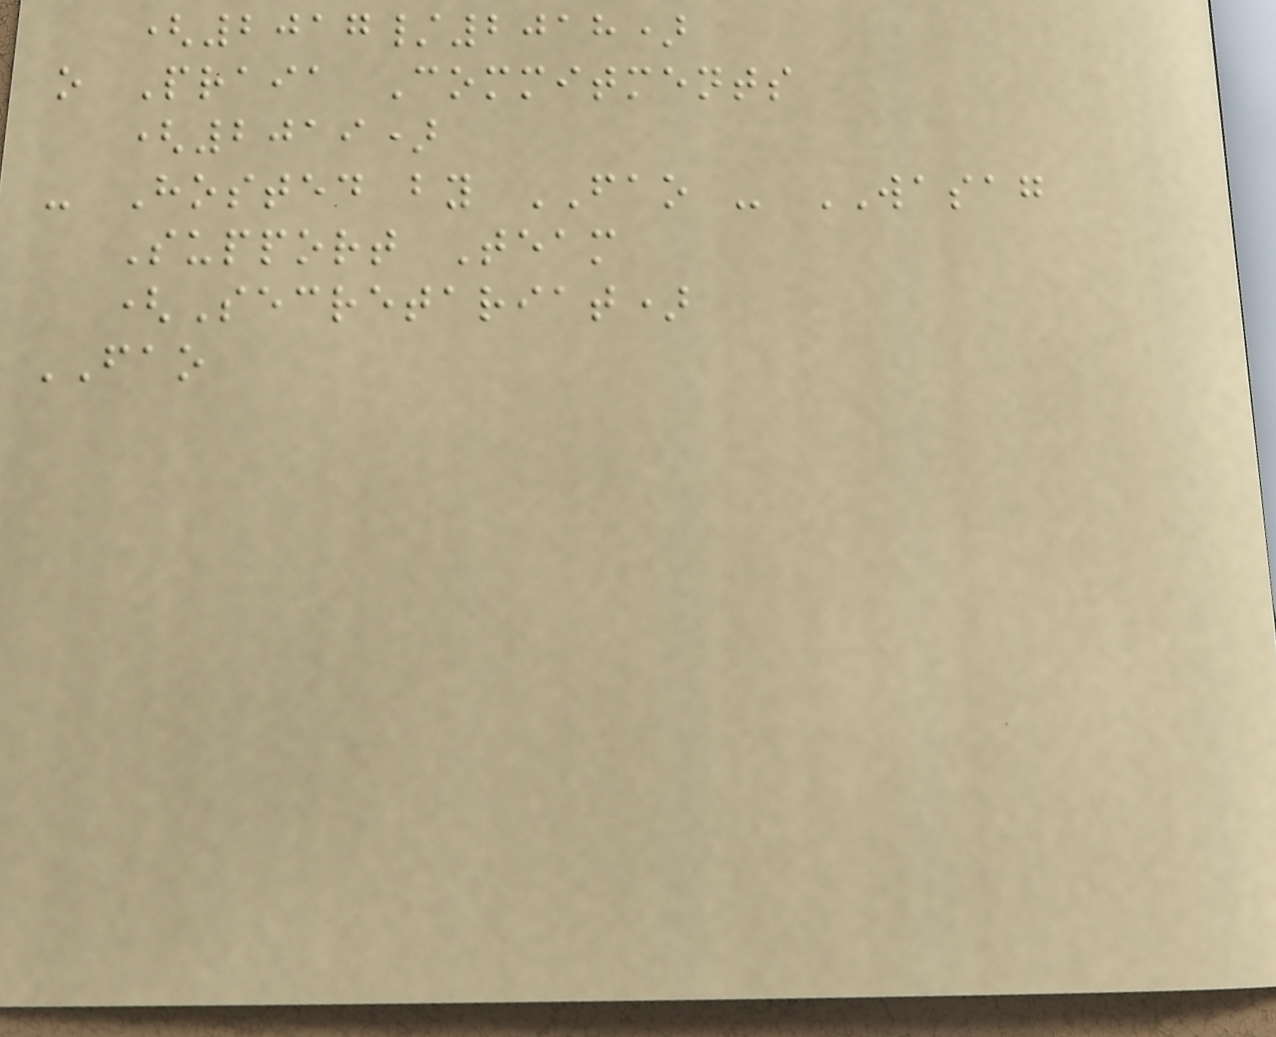(2017/2018)
o Praia Commitments
(2019)
- Hosted by FAO - WASAG
Support Team
(Secretariat)
FAO
